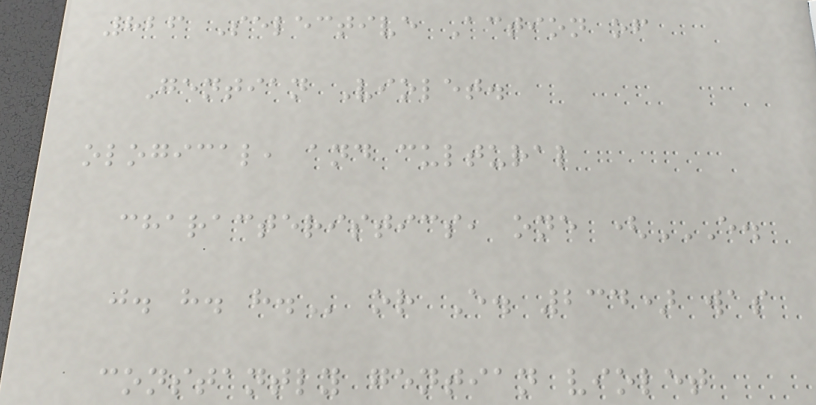826 Selective Action of
Gentian Violet.
ological, and cultural
characteristics, one (E.
J. H. H. or E. 234) was
constantly gentian violet
